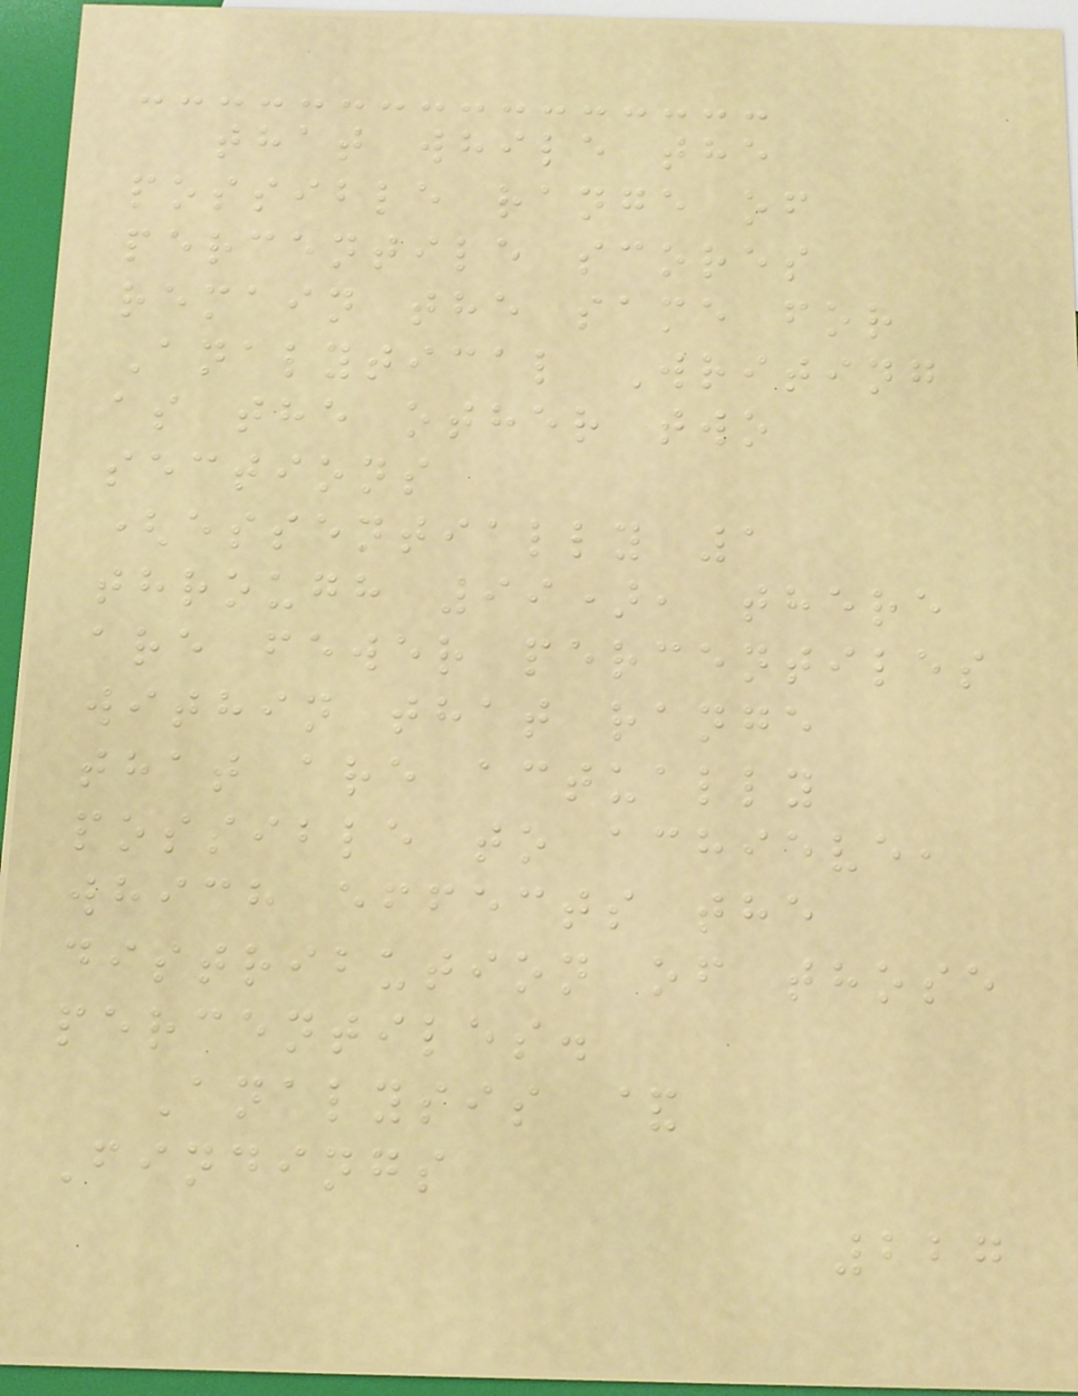that while the
possible range of
percentile scores
remain the same for
Analytical Writing
as the other two
sections
(essentially 1
through 99), there
are fewer percentiles
within that range
that are actually
possible to achieve,
which effects the
distribution of those
percentiles.
Analysis &
Findings
227
